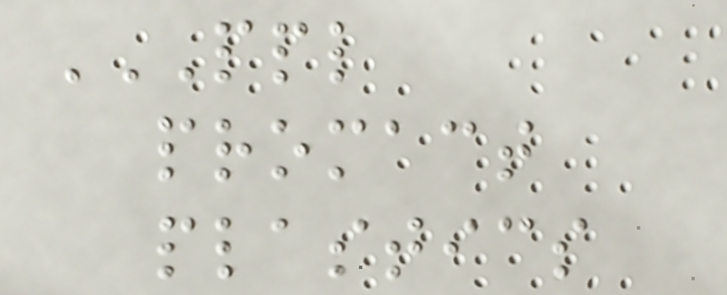PPL
PROMACT
PLASTICS
